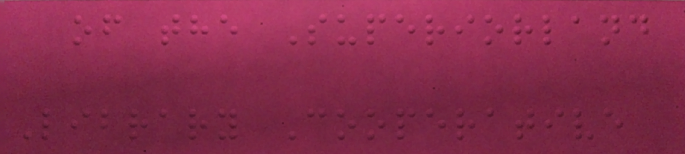of the Superiorland
Library Cooperative
